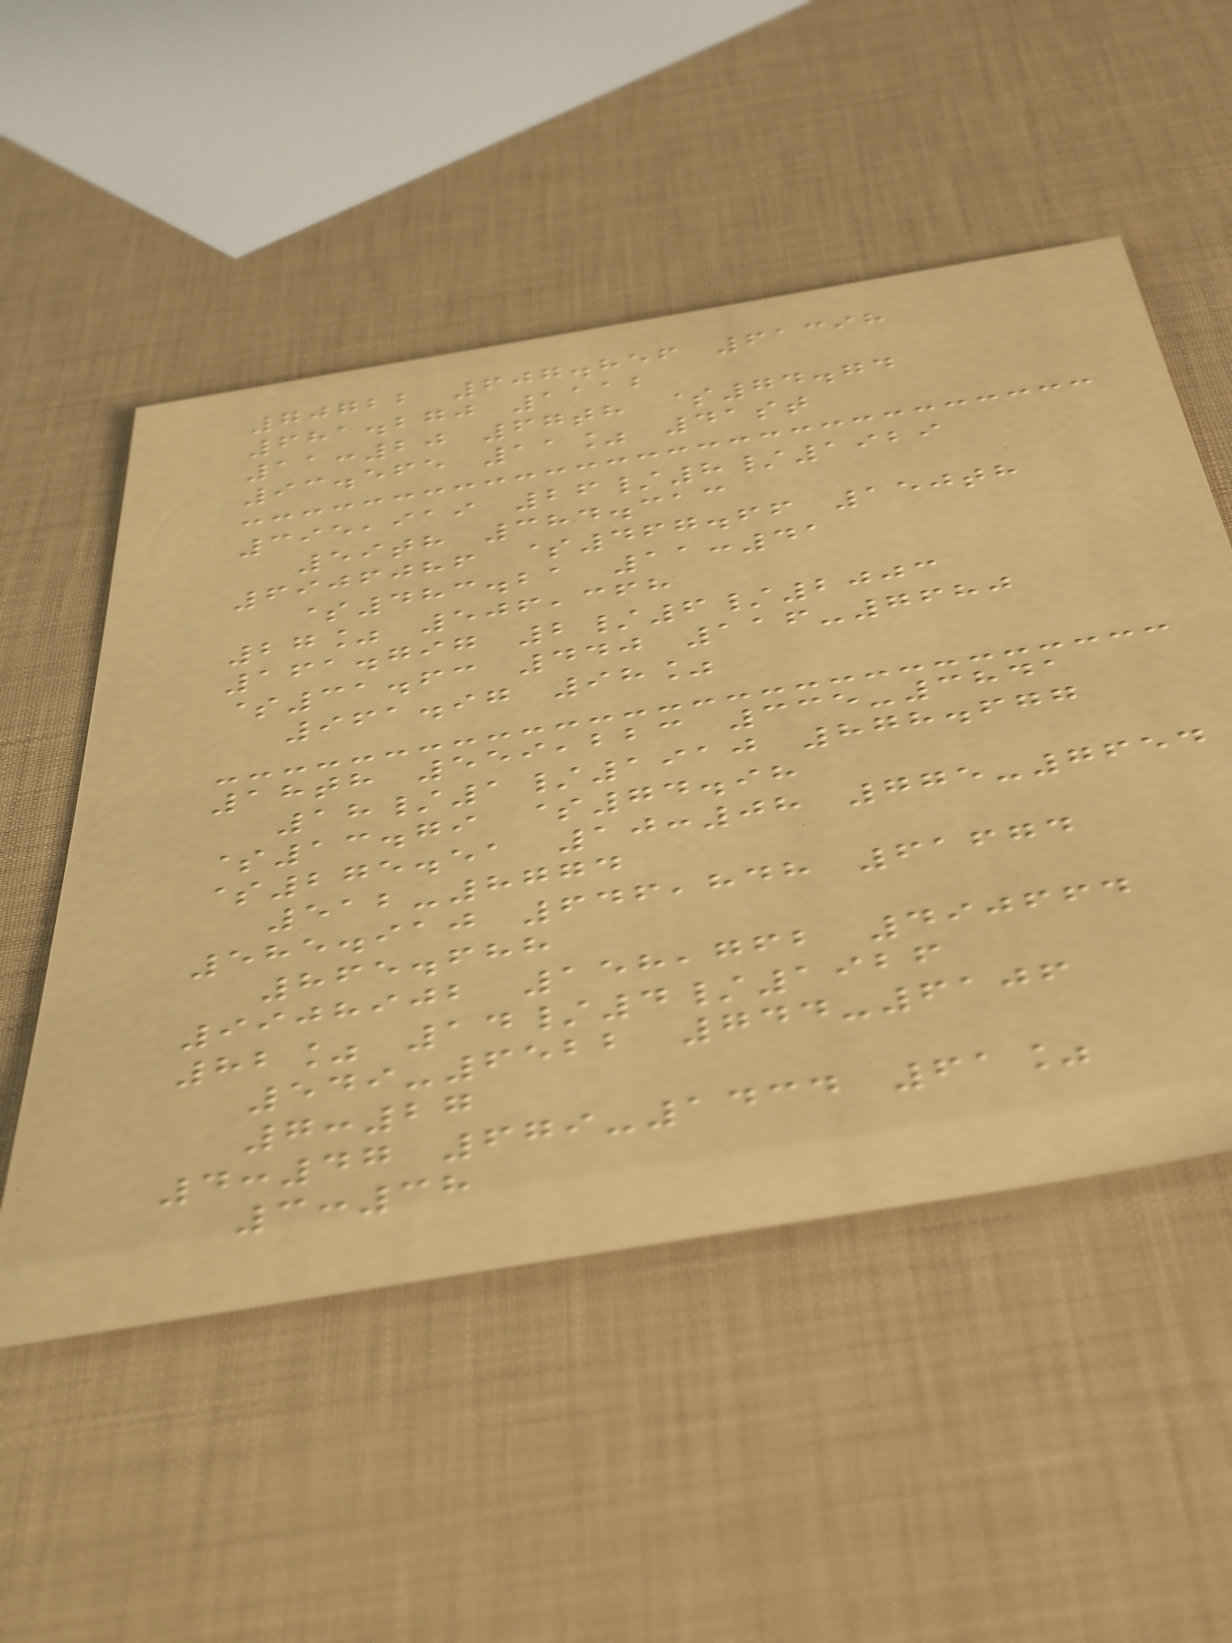70722 607.856 61398
681.270 1112
11:20 67th $74.74
93.565 11% 41st
395,919 26/8/1929
59th 384.313
6906086 $467.66 150th
$483.21 11:41
27% 506,368
161.797 2/6/2003
$31.63 440 116-7680
961.97 98%
18th 559,223 335-3841
18/1/1910 878.677
$13.79 $74.98
$275.51 10:08 775-7654
512-8774
585.910 646,848 61674
865.688
9908902 158,762 490664
82% 14/4/1926
549-6522 744-6106
7:27
4:47 679-1434 61%
3:38
